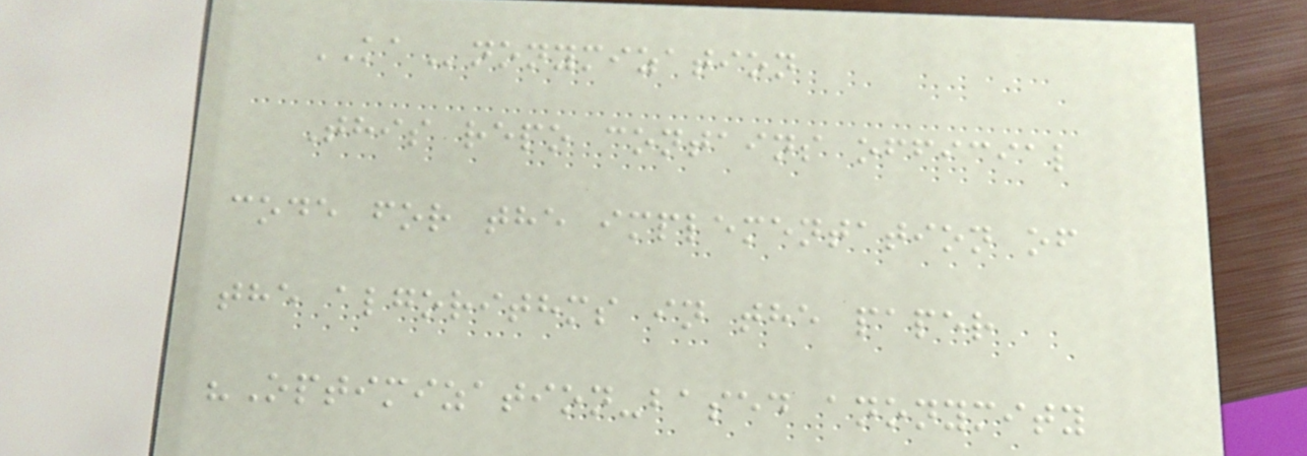KAnonymization
This repo contains official
code for the implementation of
the algorithms in the paper
"Optimization-based anonymity
